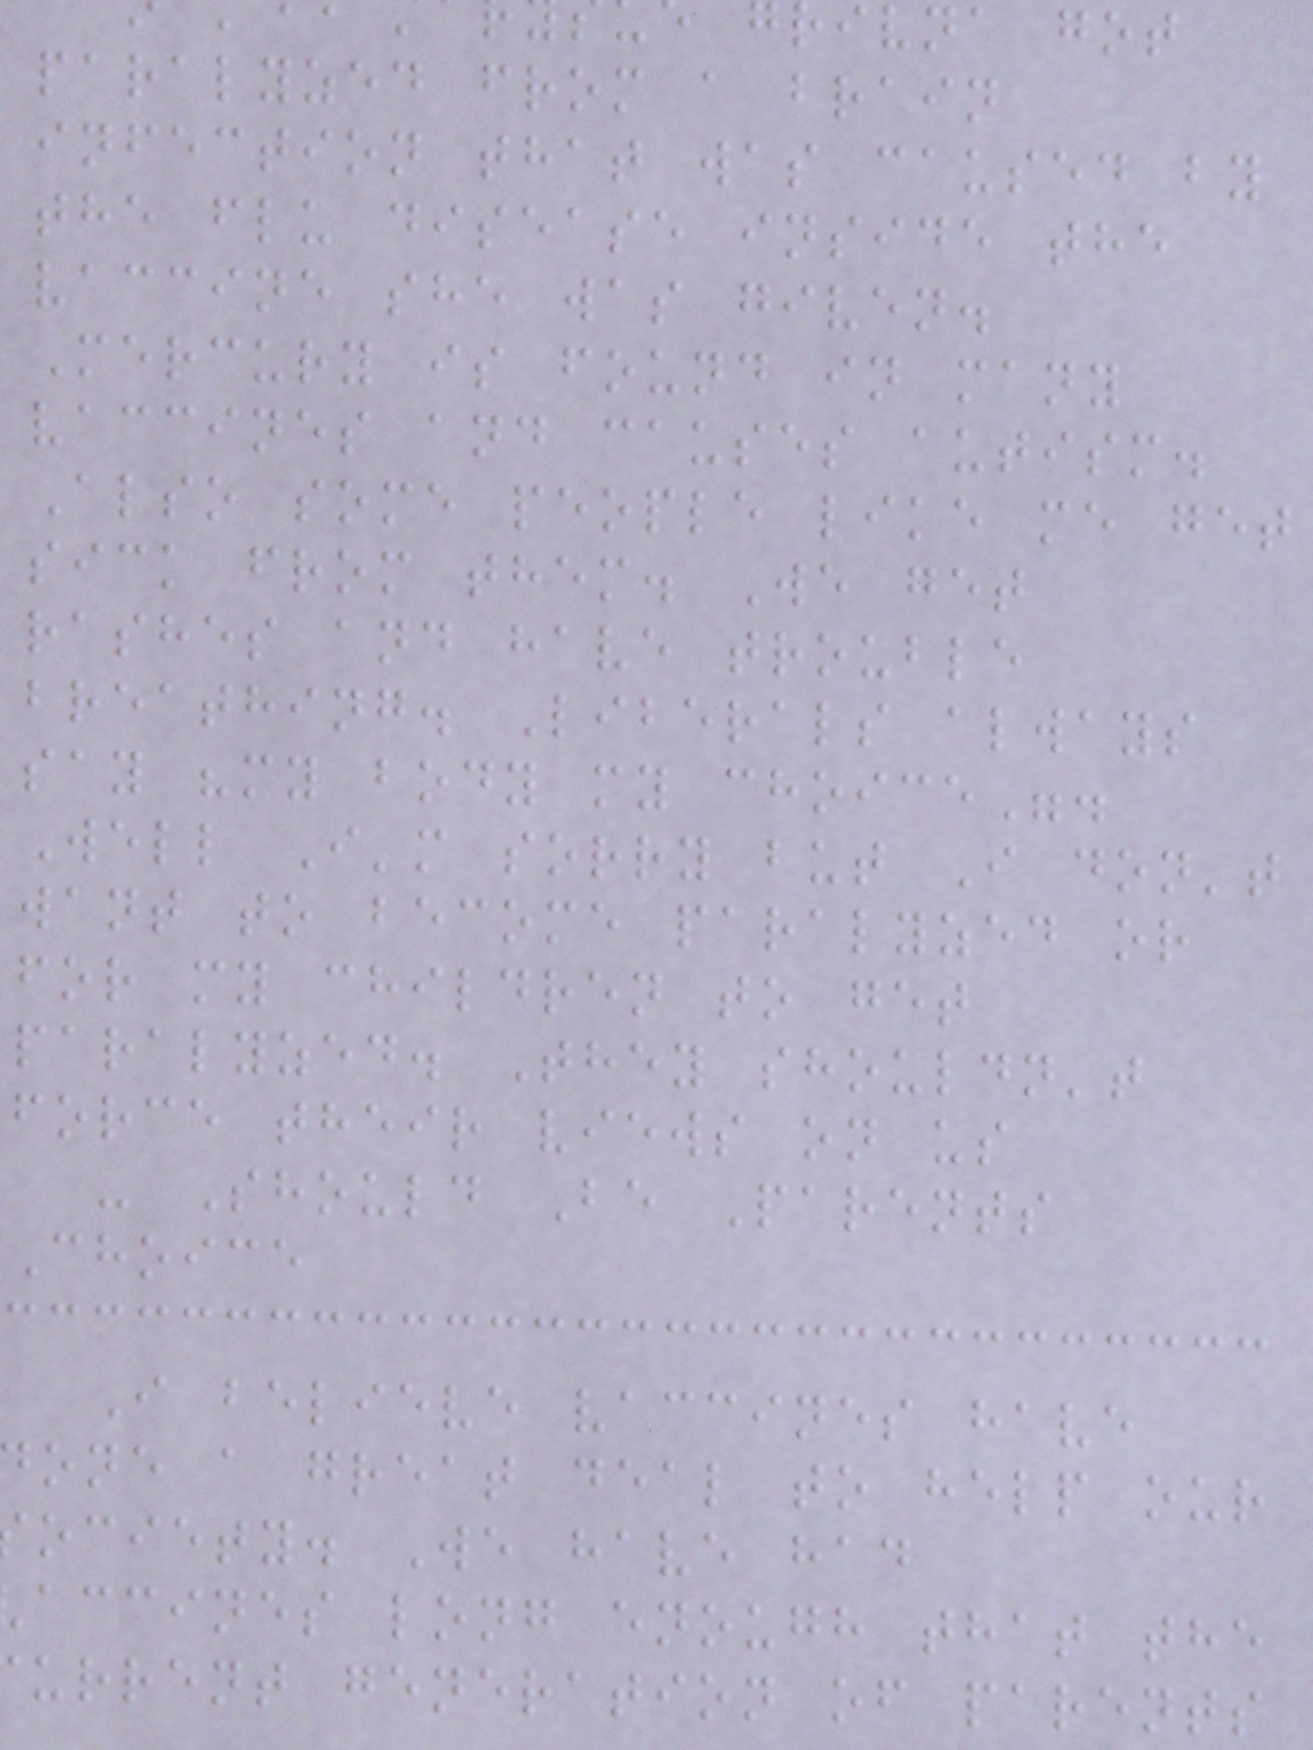ivna got
paralyzed from a brain
infection that was caused by
the flu disease inside the
vaccine she was given.
Mercury is found in many
vaccines and causes autism.
Also some people like me get
sick from them. We get
rashes and have trouble
breathing. Liberals always
say "my body my choice".
Well I'm sorry but I don't
want to become paralyzed or
for my children to get
paralyzed. They shouldn't
force their views on us
- Should Be Parents
Choice
I believe vaccines have
one a great deal to help our
ociety. We have had
accines long enough that the
urrent generation of parents
